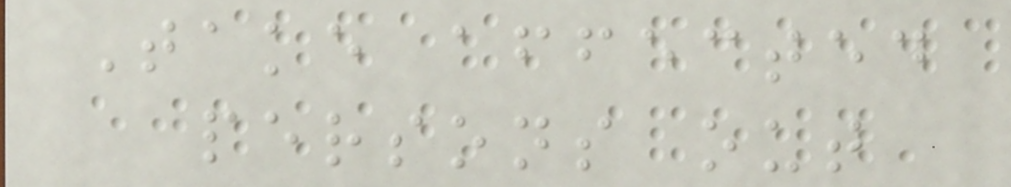Take affected
persons out
